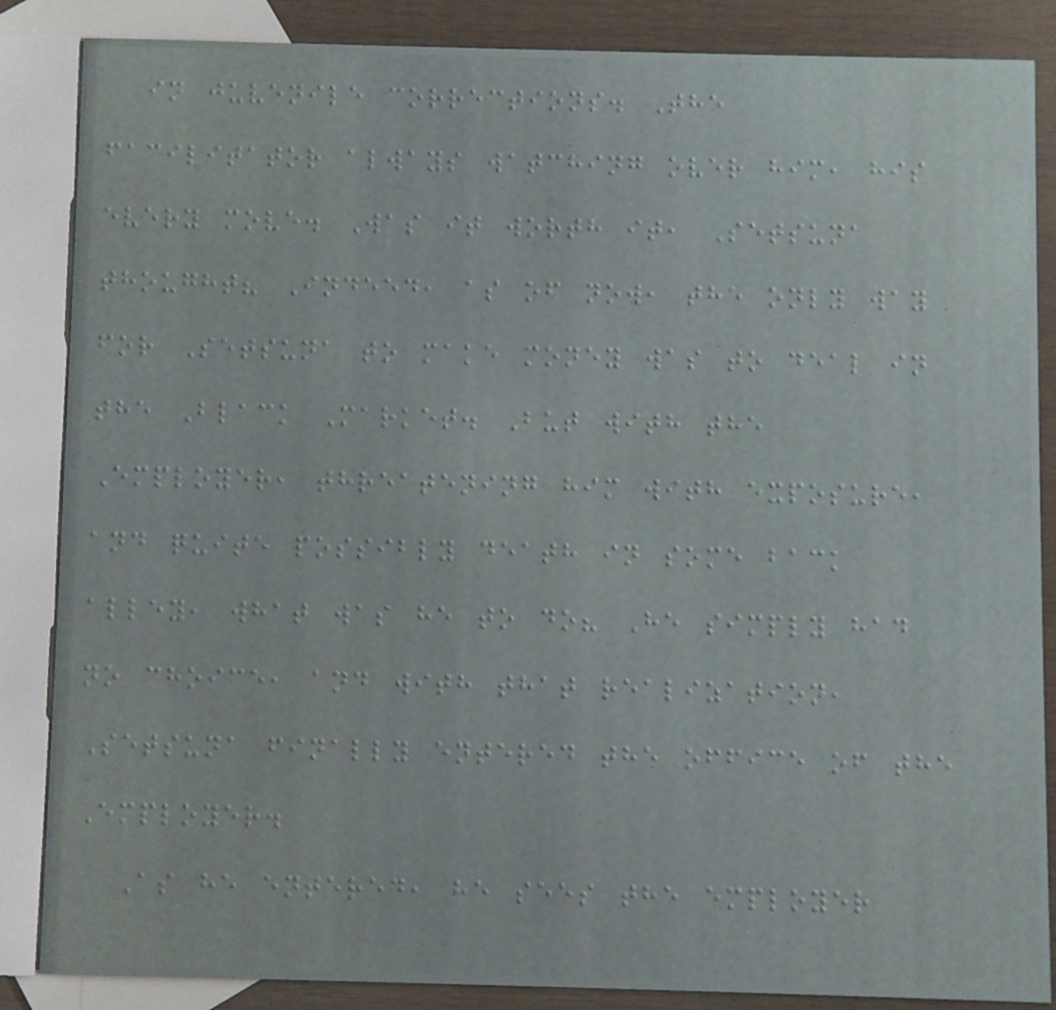in juvenile corrections. The
facilitator always watching over him, his
every move. Was it worth it, Setsuna
thought? Indeed, as of now, the only way
for Setsuna to make money was to deal in
the Black Market. But with the
Employer, threatening him with exposure,
and quite possibly death in some back
alley, what was he to do? He simply had
no choice, and with that realization,
Setsuna finally entered the office of the
Employer.
As he entered, he sees the employer
